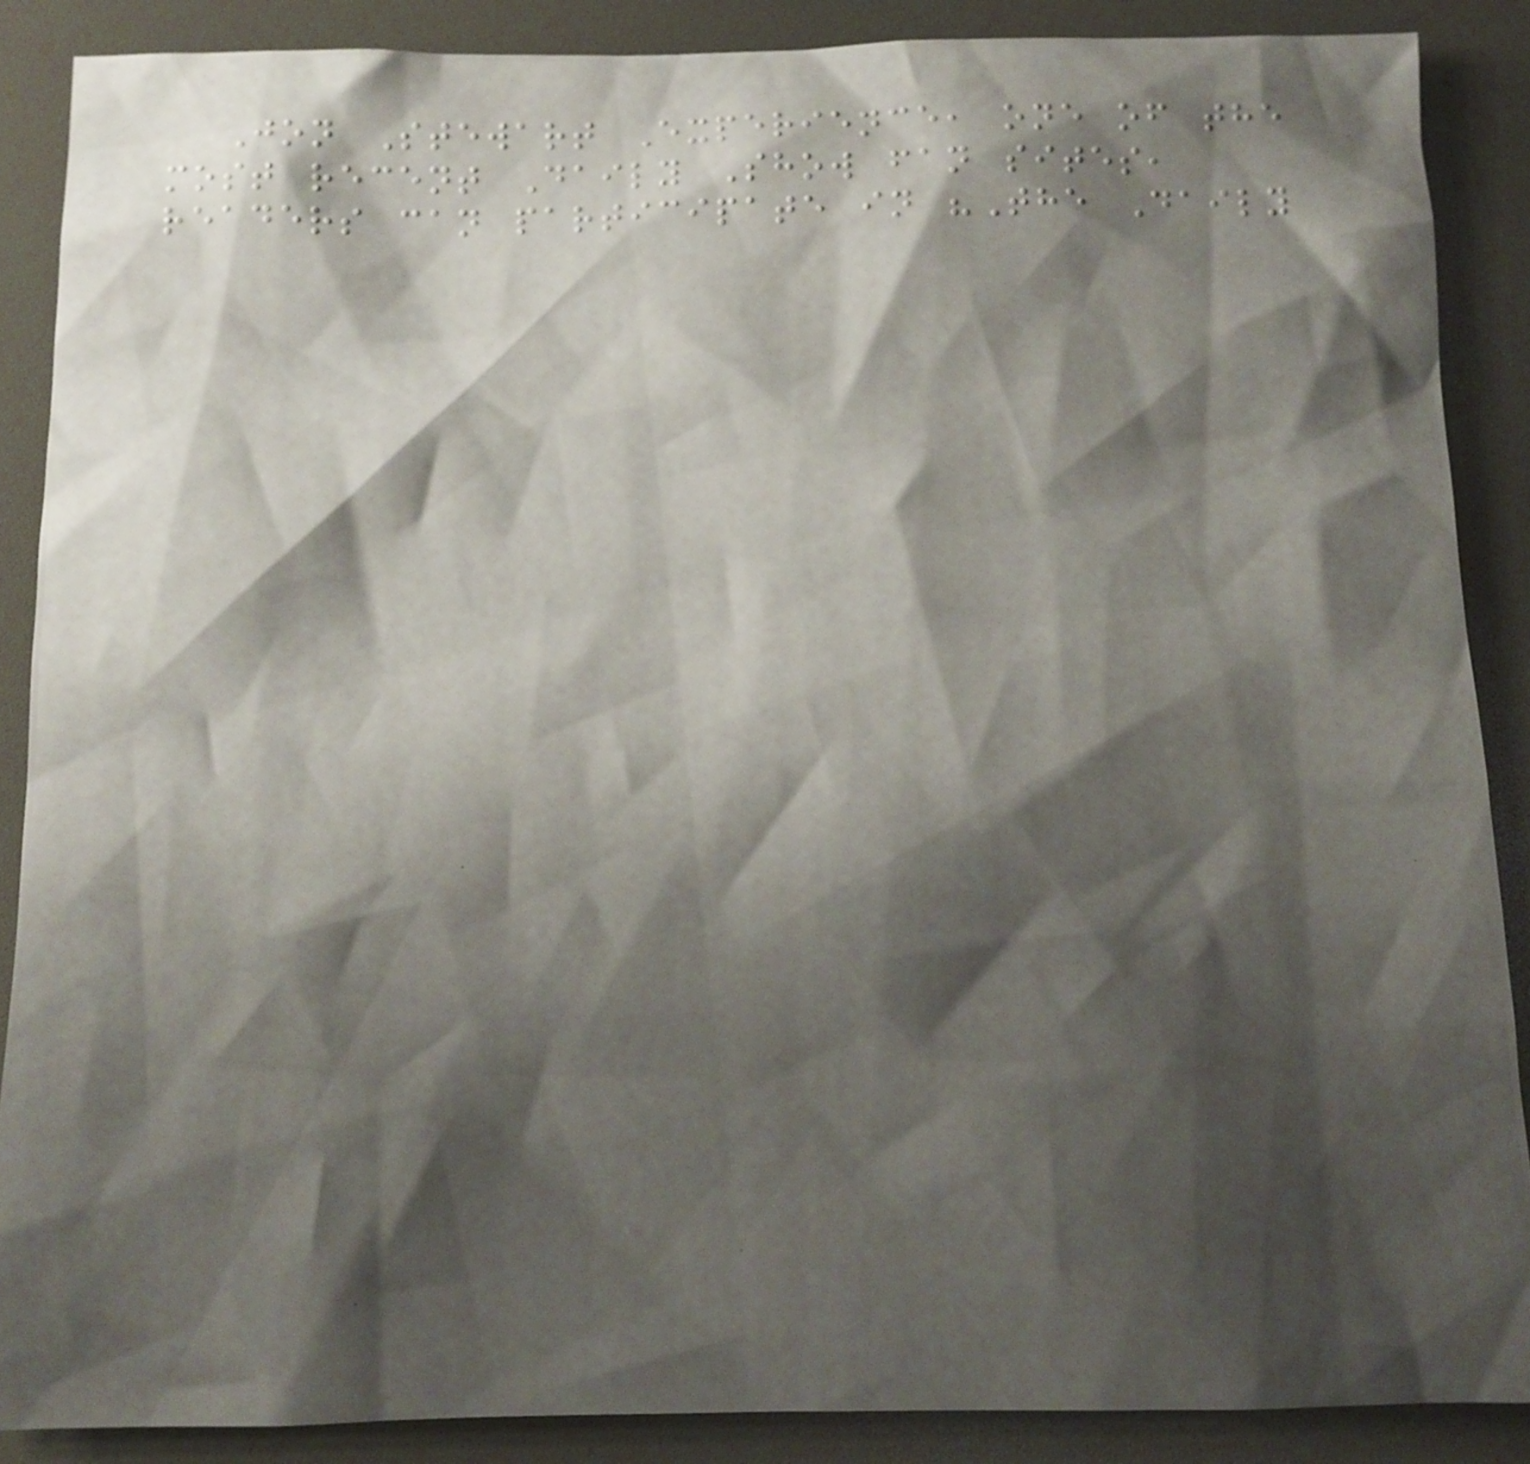Jon Stewart Experience, one of the
most recent Daily Show fan sites,
readers can participate in "The Daily
